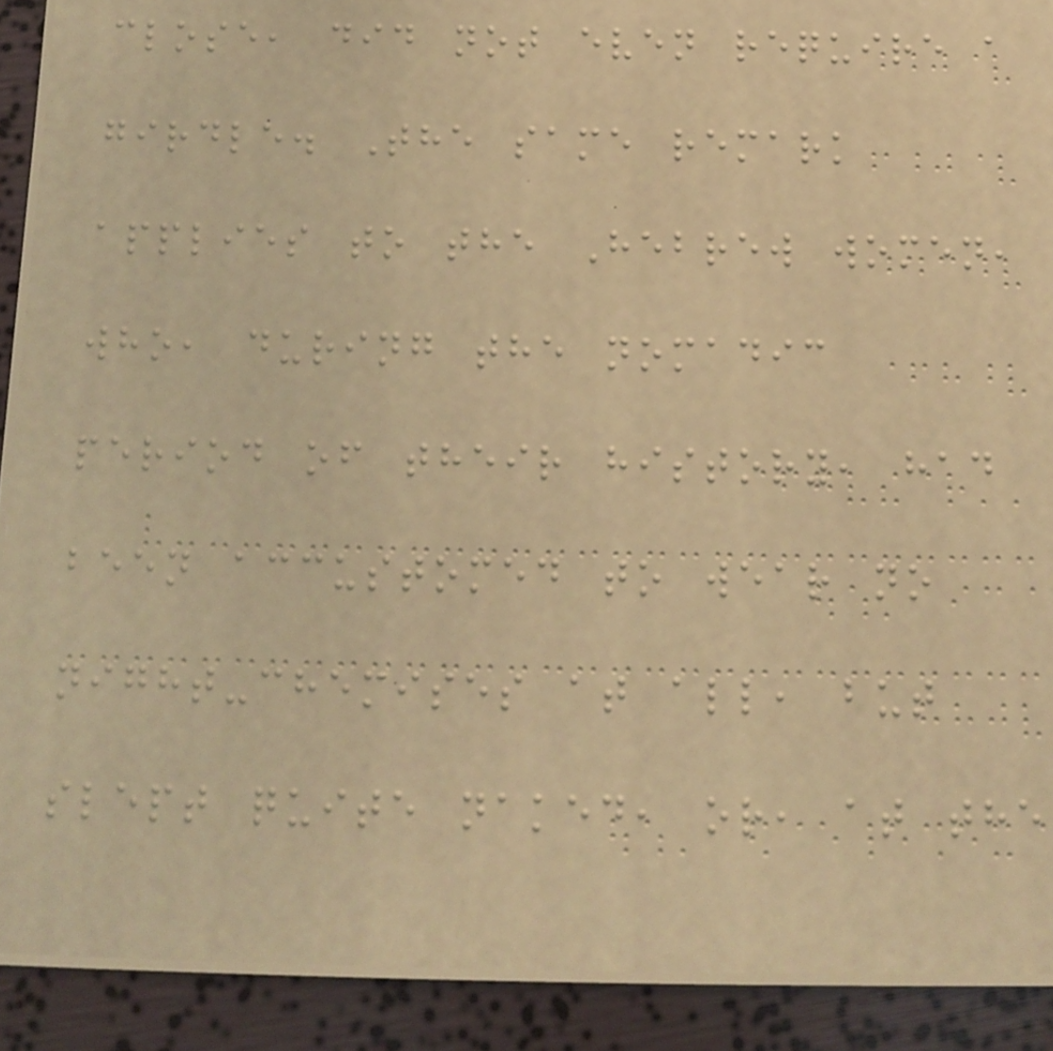close, did not even require a
girdle. The same remark
applies to the Hebrew women,
who, during the nomadic
period of their history, had
been accustomed to wear no
night-chemises at all, but
slept quite naked, or, at the
